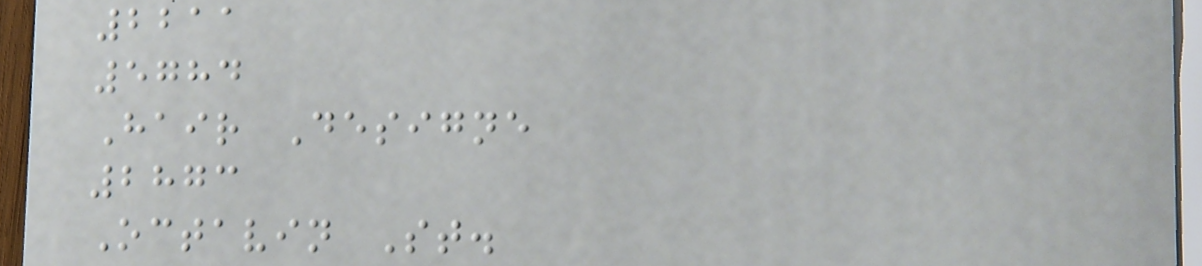2211
5784
Hair Designe
2873
Octavin St.
